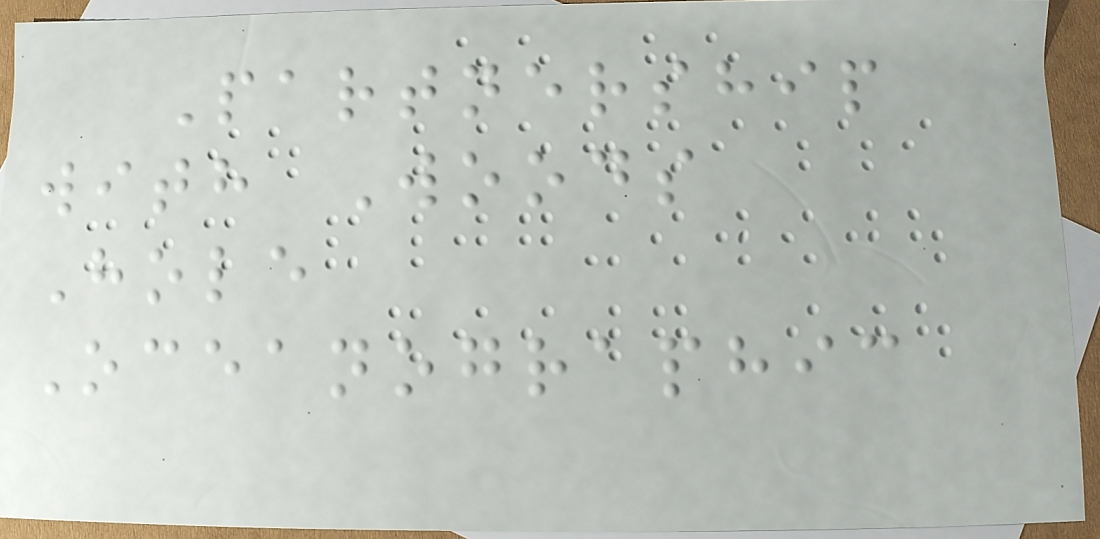Partnership
with Woods
Hole
Oceanographic
